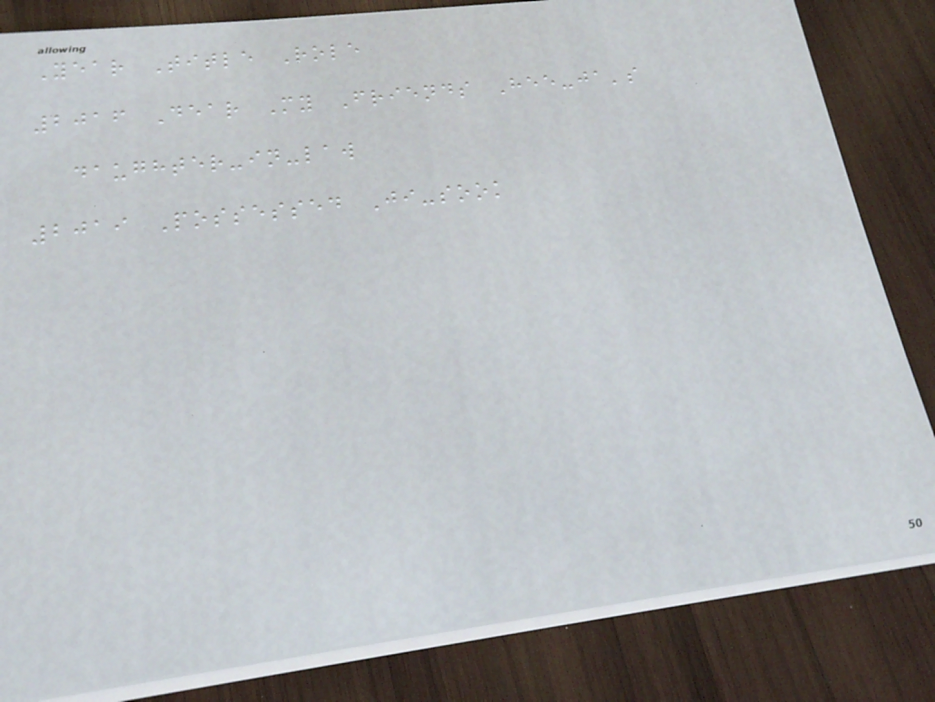Year Title Role
2016 Dear My Friends Hee-ja's
daughter-in-law
2019 Possessed Ji-sook
